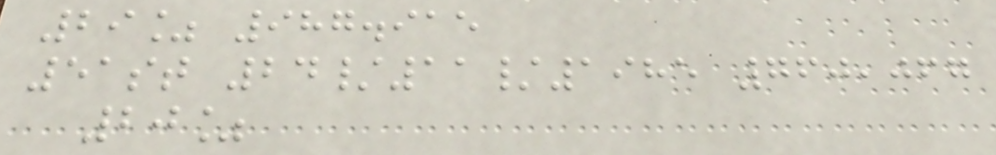29% 987.915
51st 24/11/1985 760,067
20%
